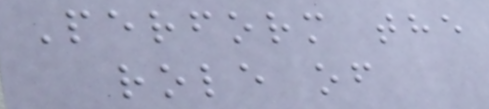Perform the
role of
